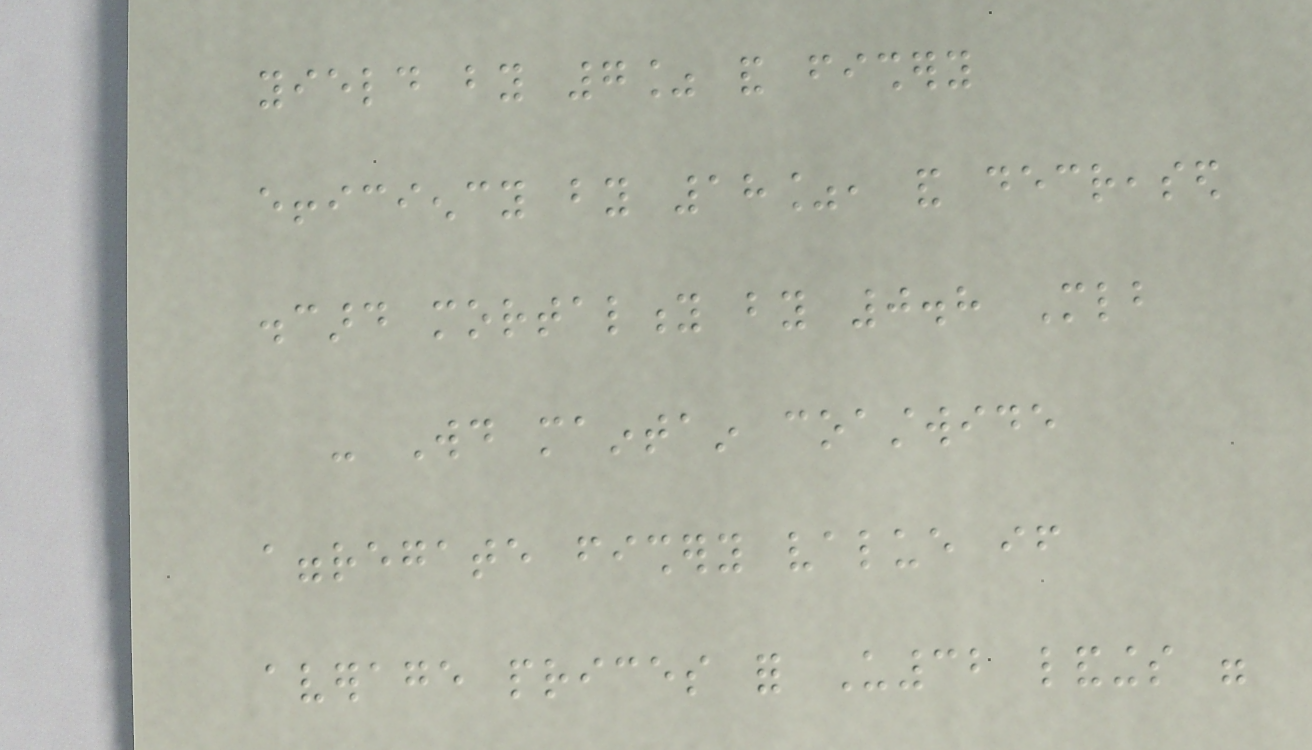yield by 7% and fishery
efficiency by 18%, and decreased
discard mortality by 0.8 Mlb
- Would maintain coastwide
aggregate fishery value if
average prices for U32 landings were
